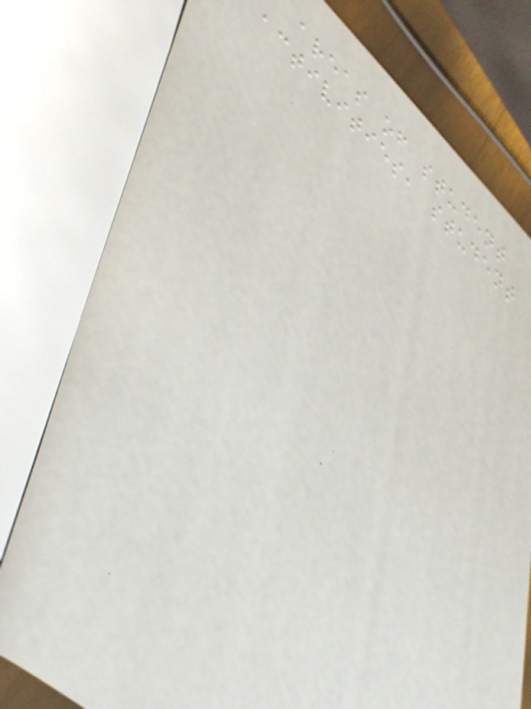areas of student
activities, student
